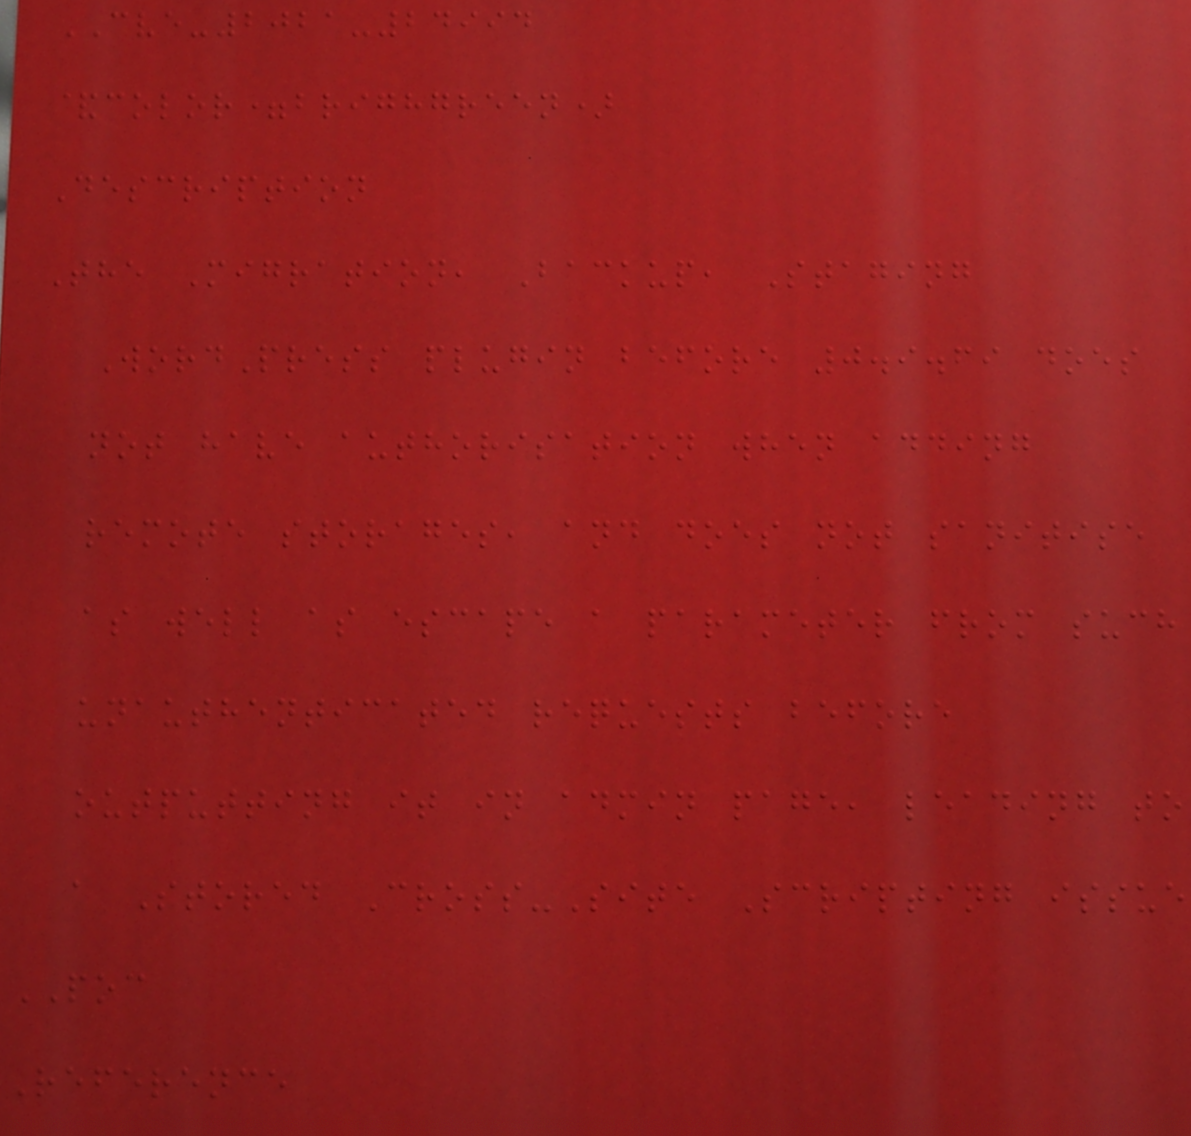CVE-2021-24994
&color=brighgreen)
Description
The Migration, Backup, Staging
WordPress plugin before 0.9.69 does
not have authorisation when adding
remote storages, and does not sanitise
as well as escape a parameter from such
unauthenticated requests before
outputting it in admin page, leading to
a Stored Cross-Site Scripting issue
POC
Reference
